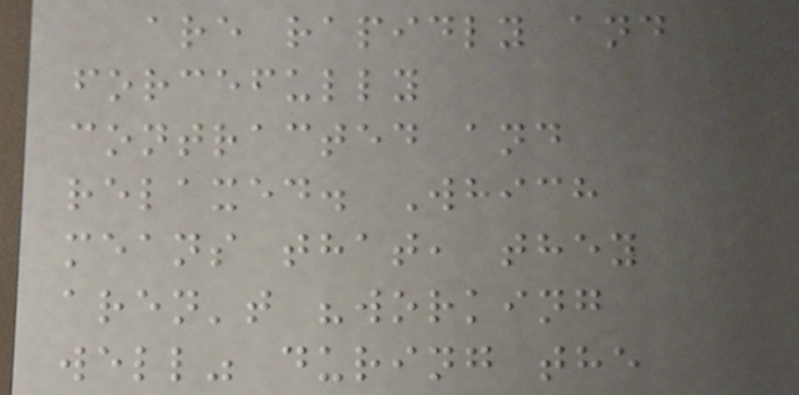are rapidly and
forcefully
contracted and
relaxed. Which
means that, they
aren't "working
well" during the
